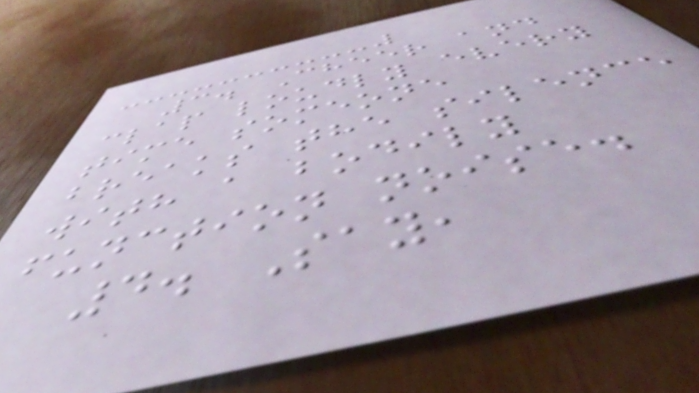3. Cheer and
clap loudly every
time someone
breaks the silence
with a bodily
function noise.
4. Say,
